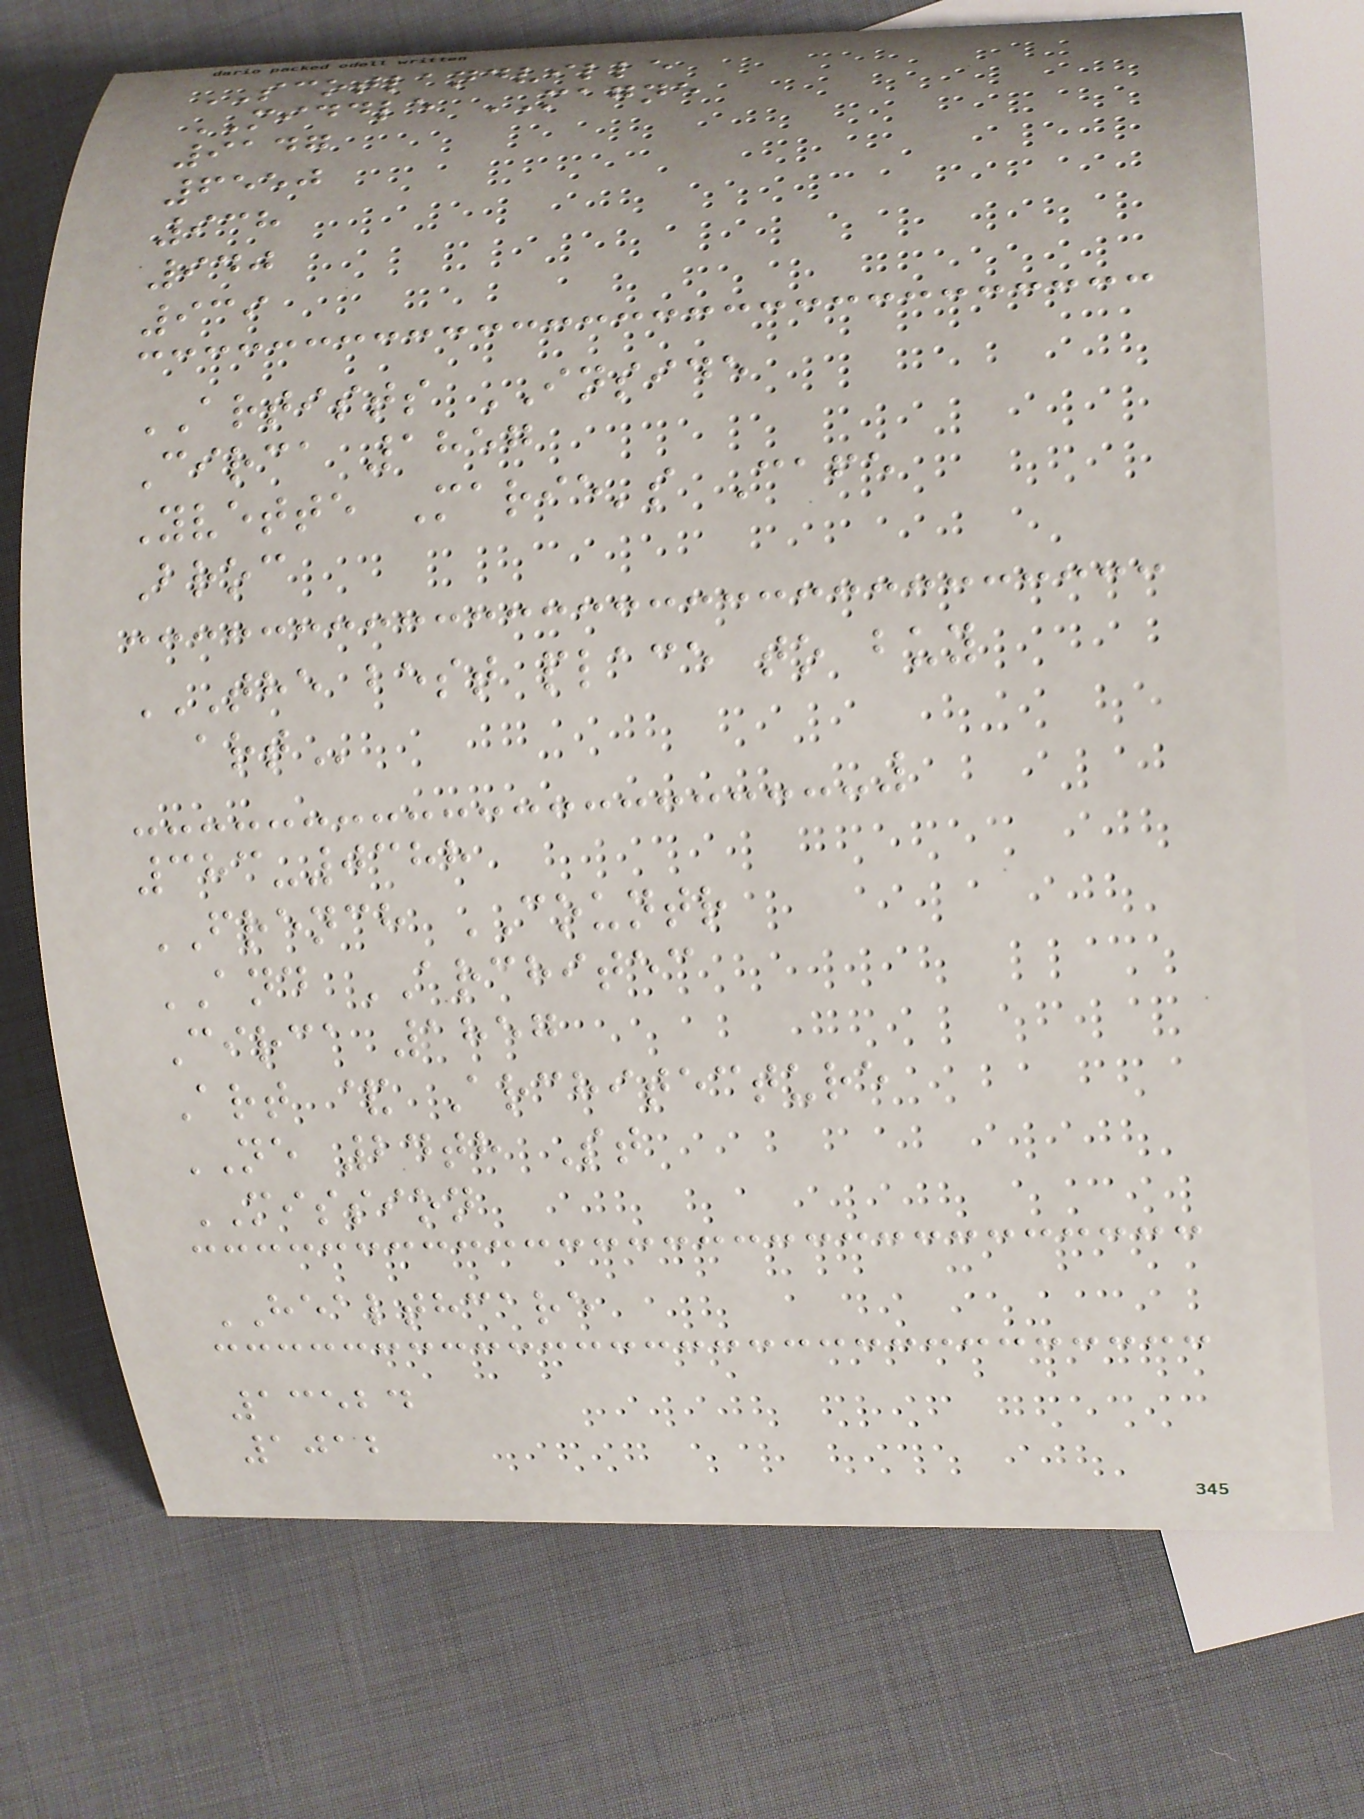SCOTLANDVILLE
MIDDLE MAGNE
9147
6550
938
940
939
ARTISTS INSIDE
Circa 1857
Yvette Marie's Cafe
Broc
THE BEST PLACE TO BUY
ART
383-0388
FRENCH COUNTR
AND ARCHITEC
Circa 1857
Art & Architecture
NE 24th St
MISSION
HEALTHCARE
13524
1012
